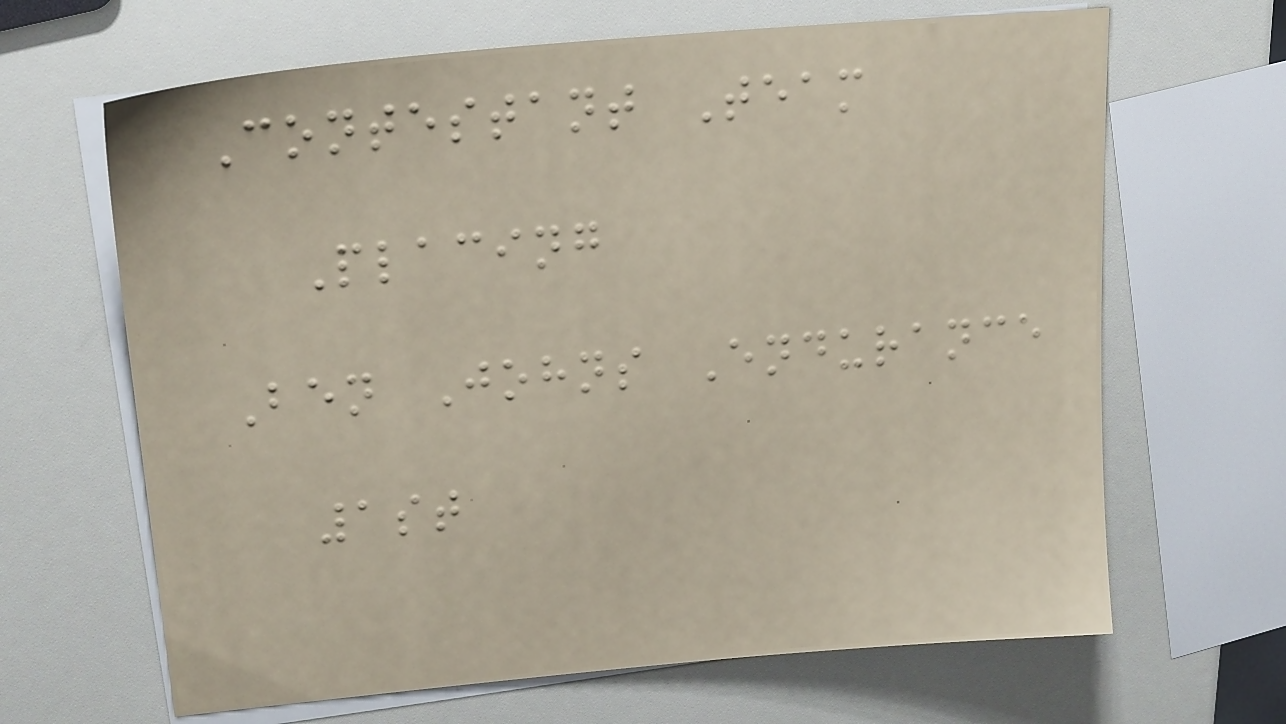Contestant Team
Placing
Ben Johns Endurance
1st
